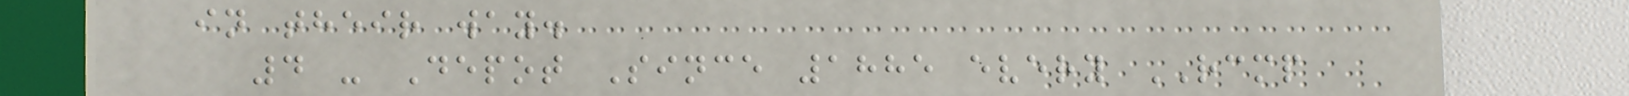in their way.
4 - Depot Since 1885 every RCMP
